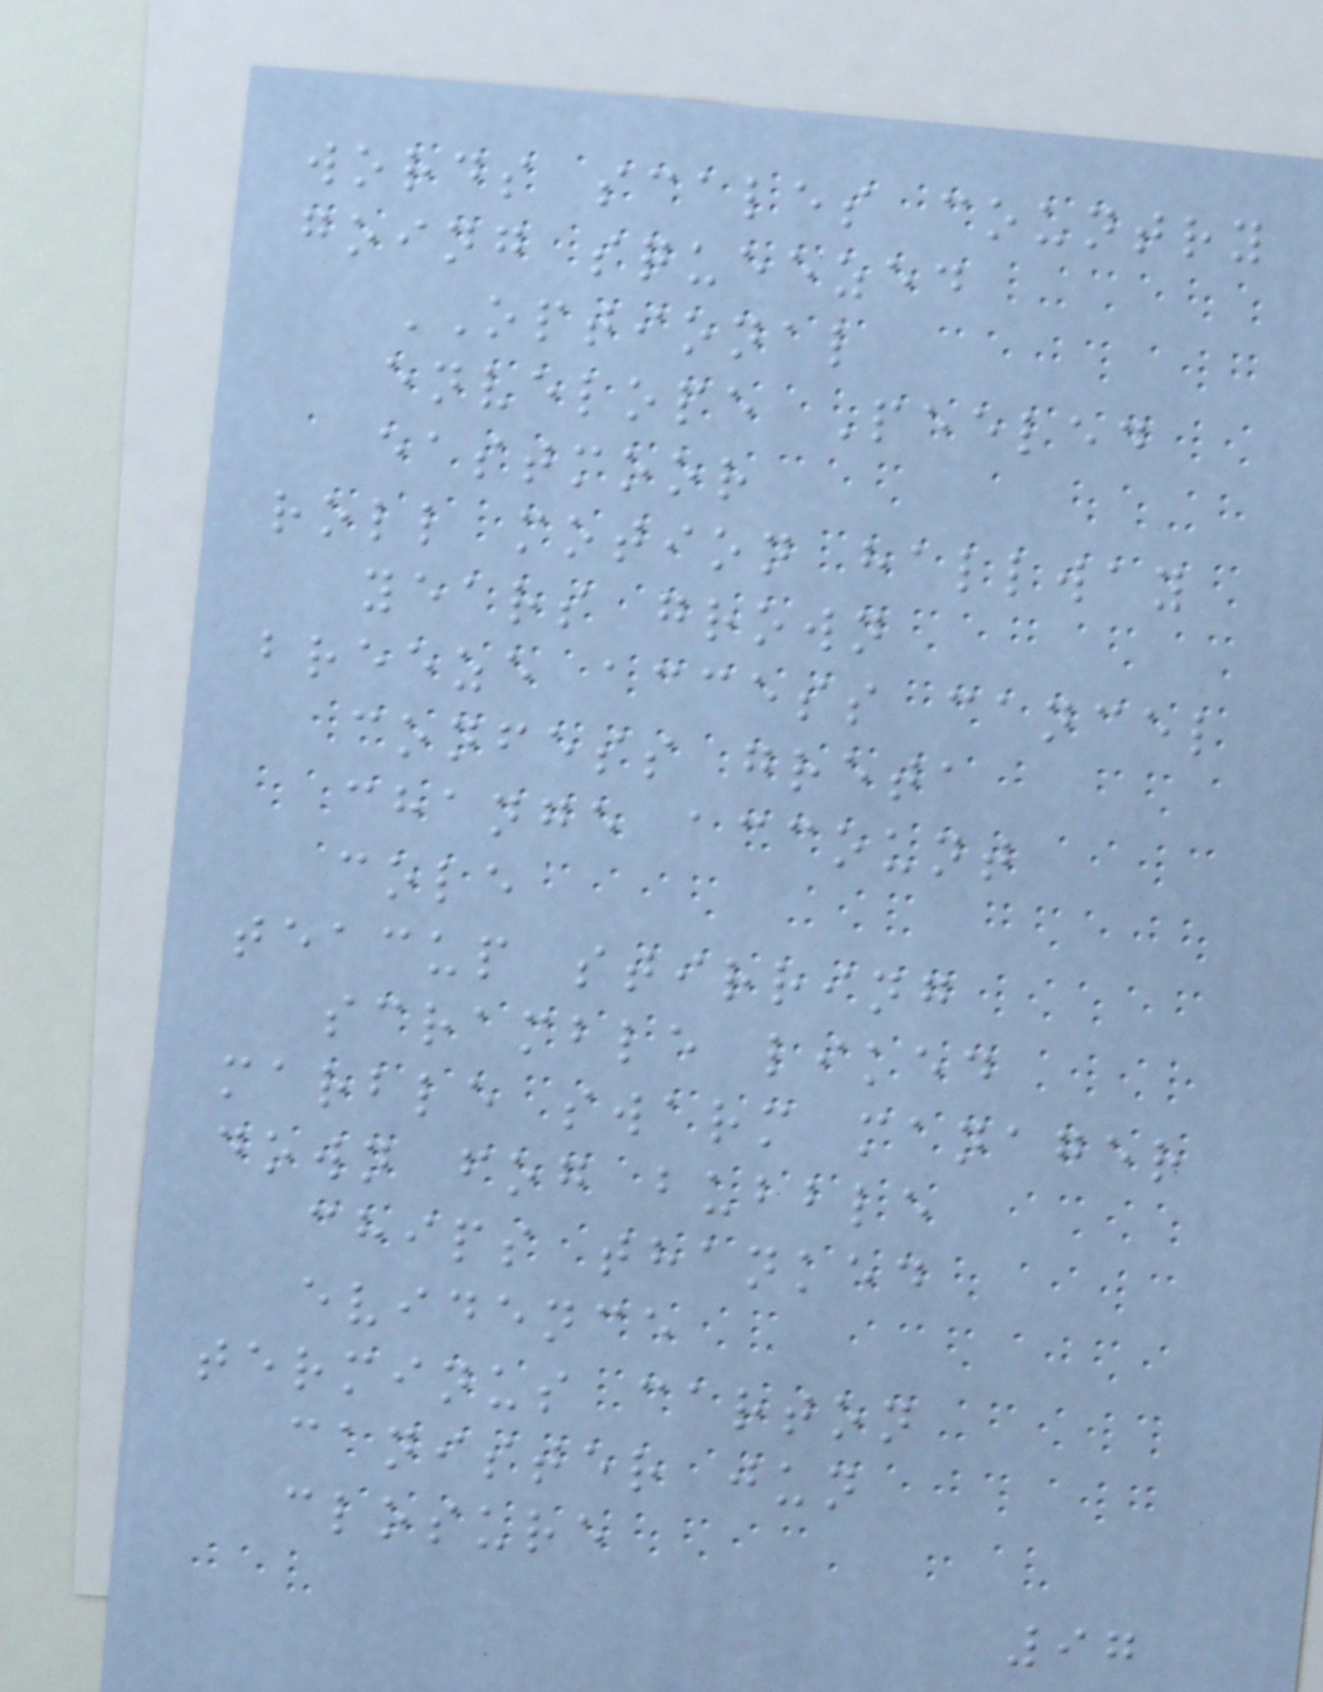words scales country
going squeezed
OPTIONAL
envelope Peeled
eastmoor
roll motion hallway
years grown
breeze access cancel
confess greta
change account
cole
teacup stirring
scramble liked
marble swarm manager
down fog bubble
chips thanked
evidence
terminus carton
canister jun
closure
97
